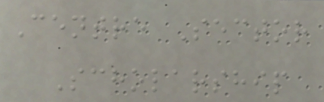Centre Sector
Scholarship
